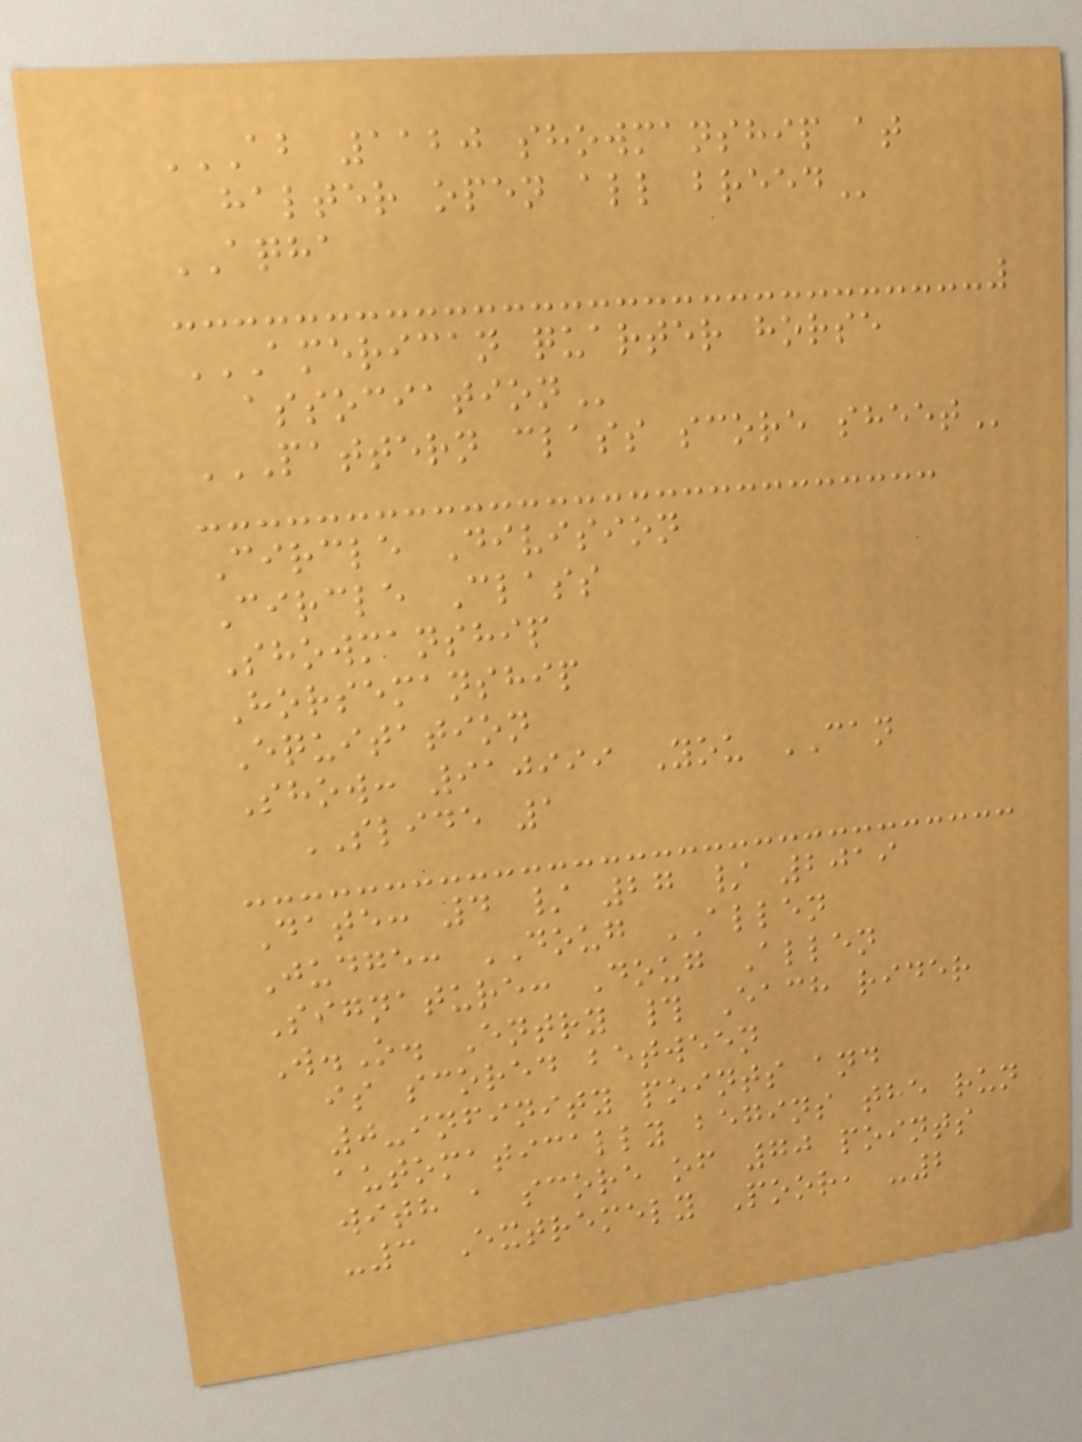AB 1120 SHOWMANSHIP AT
HALTER OPEN ALL BREED
AQHA
AMERICAN QUARTER HORSE
ASSOCIATION
PATTERN CLASS SCORE SHEET
Circle Division
Circle Class
Showmanship
Horsemanship
Equitation
Show: 910999 You CAN
SLIDE 1
Date: 4 / 27 / 2019
Judge: DOUG ALLEN
Signature: Doug Allen
W.O. Entry # Each rider
is scored between
0-infinity points and
automatically begins the run
with a score of 70 points
-3 Extremely Poor, -2
